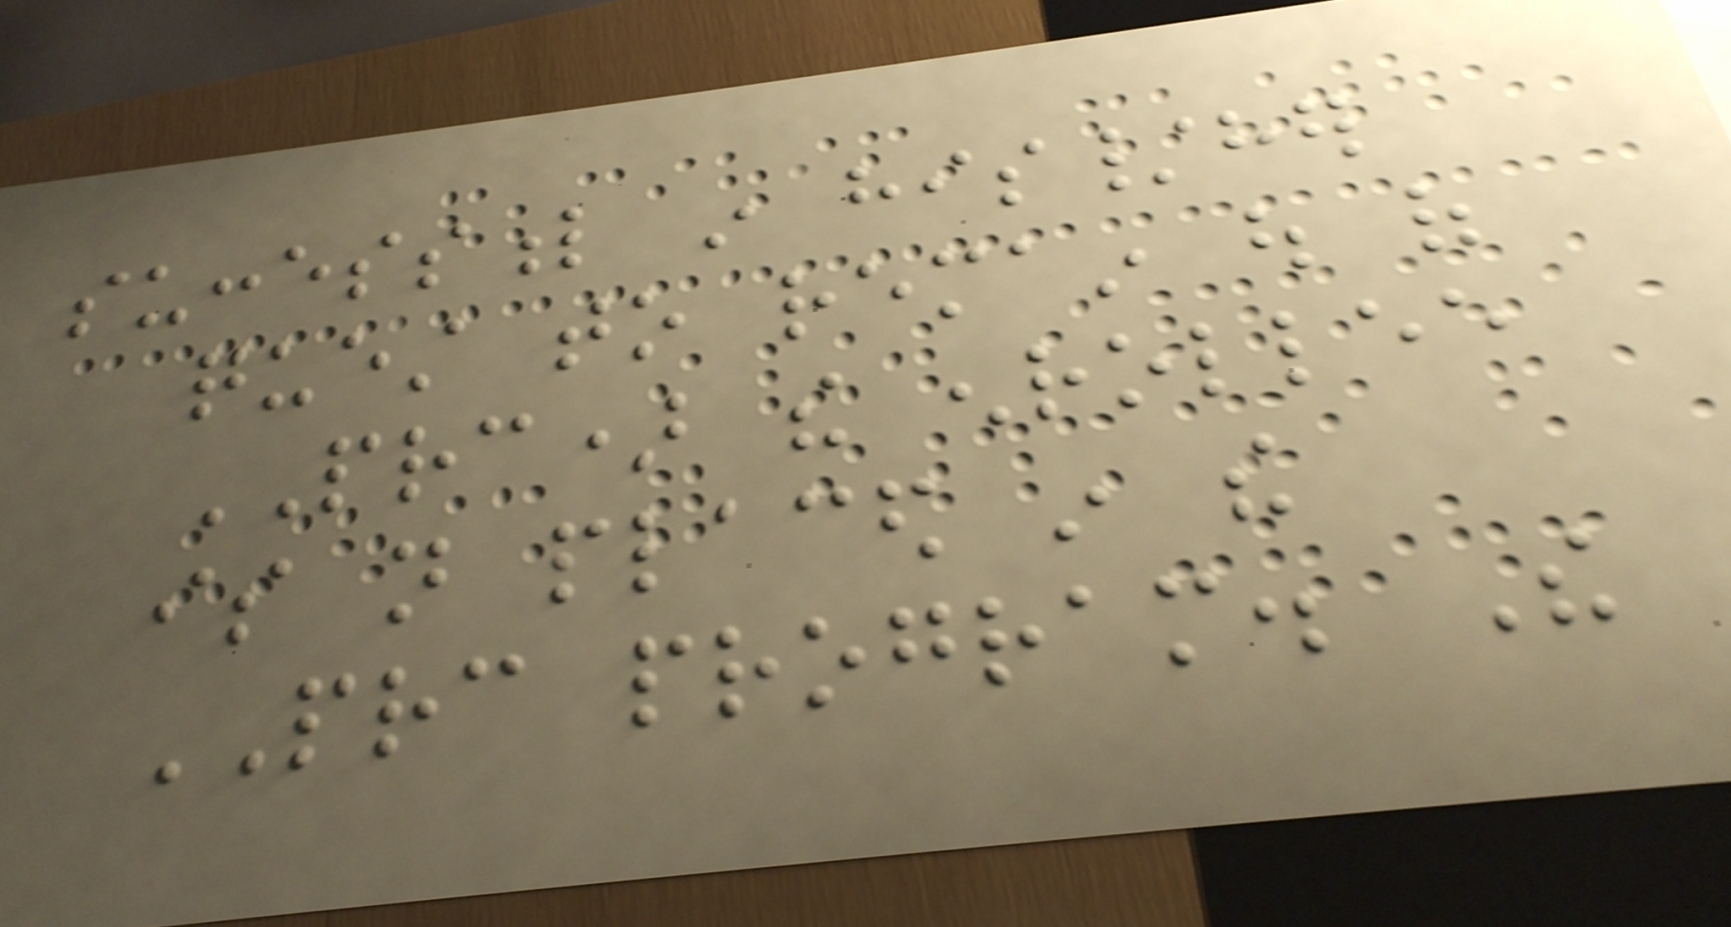successful in his/her
quest to remain out of
PRC) the enrollee
is not placed in the
PRC program. The
